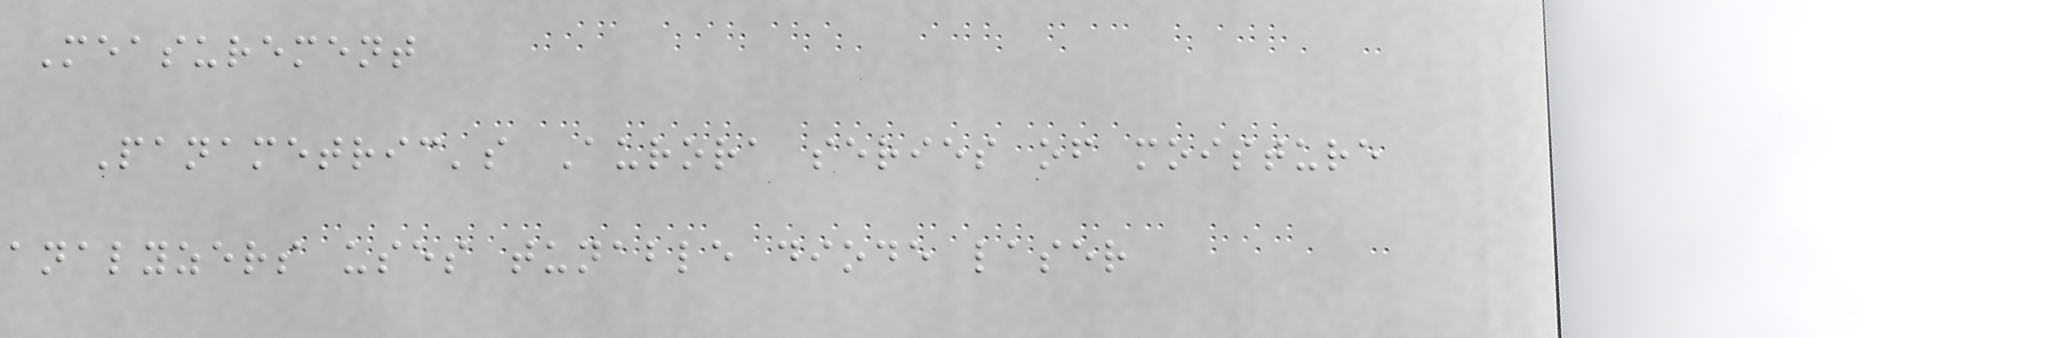Measurement
Panametric's Aurora series of moisture
analyzers uses tunable diode laser
